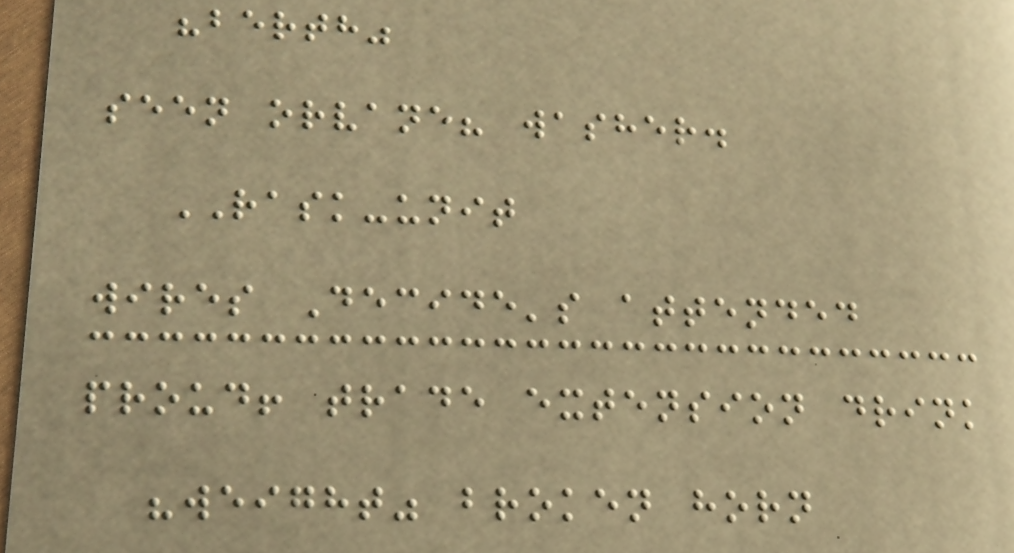"berth"
seen orvane? washer.
RASK-unit
wires Decide's attended
proud! trade extension drink
"weight" broken horn
